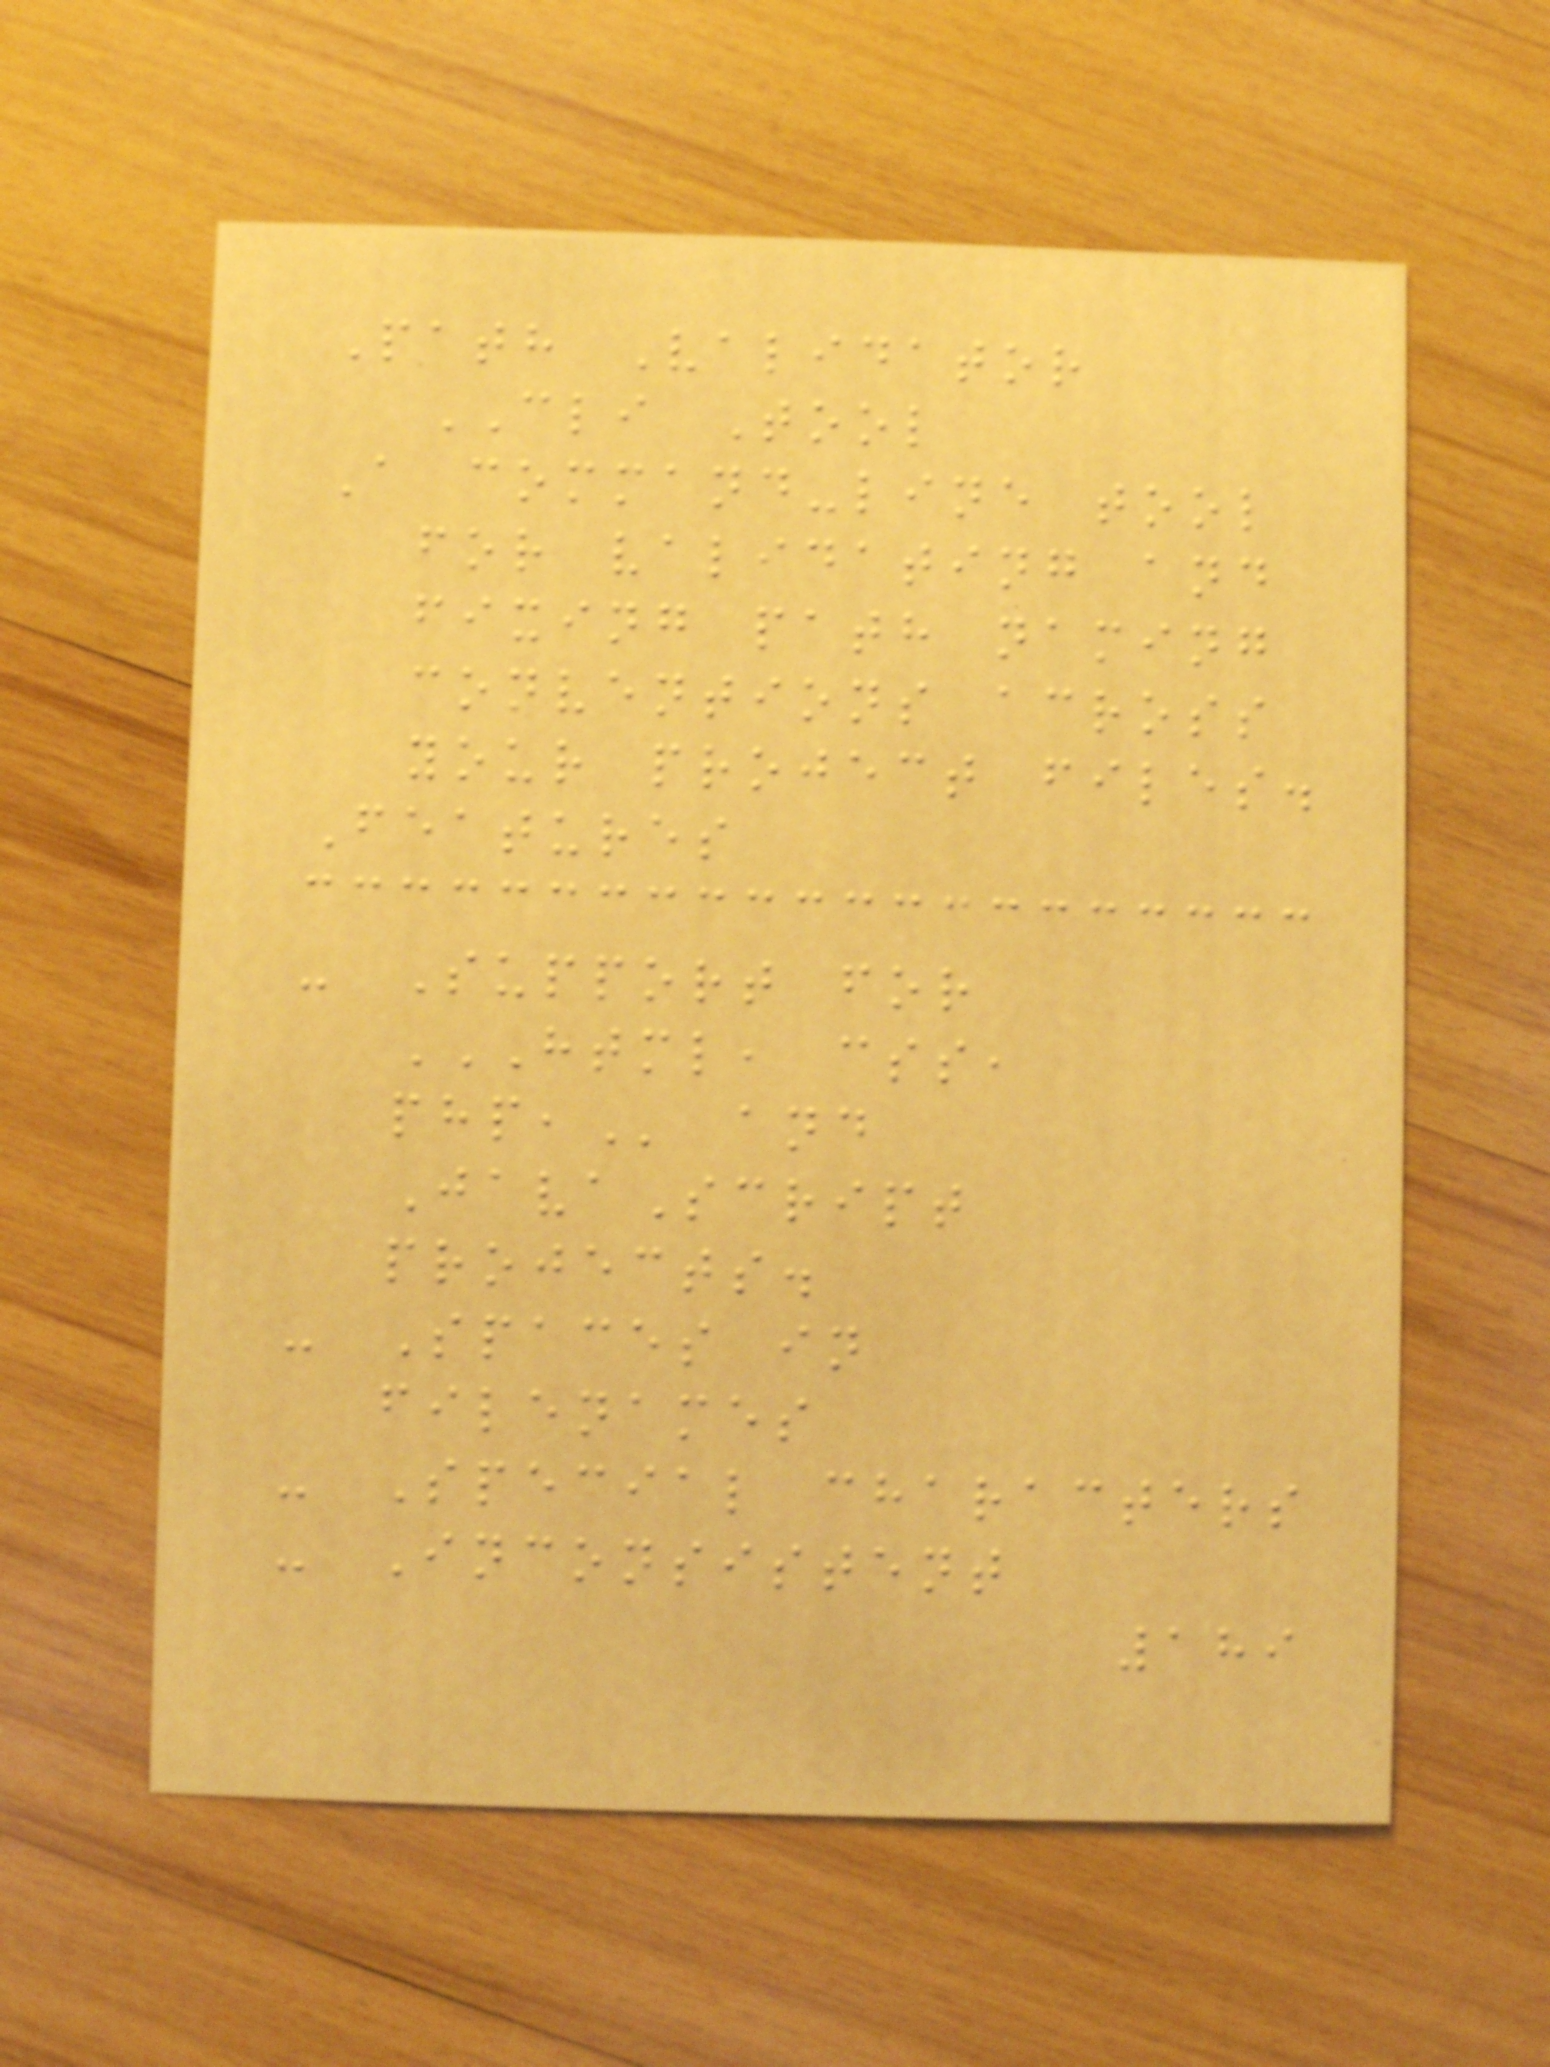Path Validator
CLI Tool
A command-line tool
for validating and
fixing path naming
conventions across
your project files.
Features
- Support for
HTML, CSS,
PHP, and
JavaScript
projects.
- Spaces in
filenames
- Special characters
- Inconsistent
189
